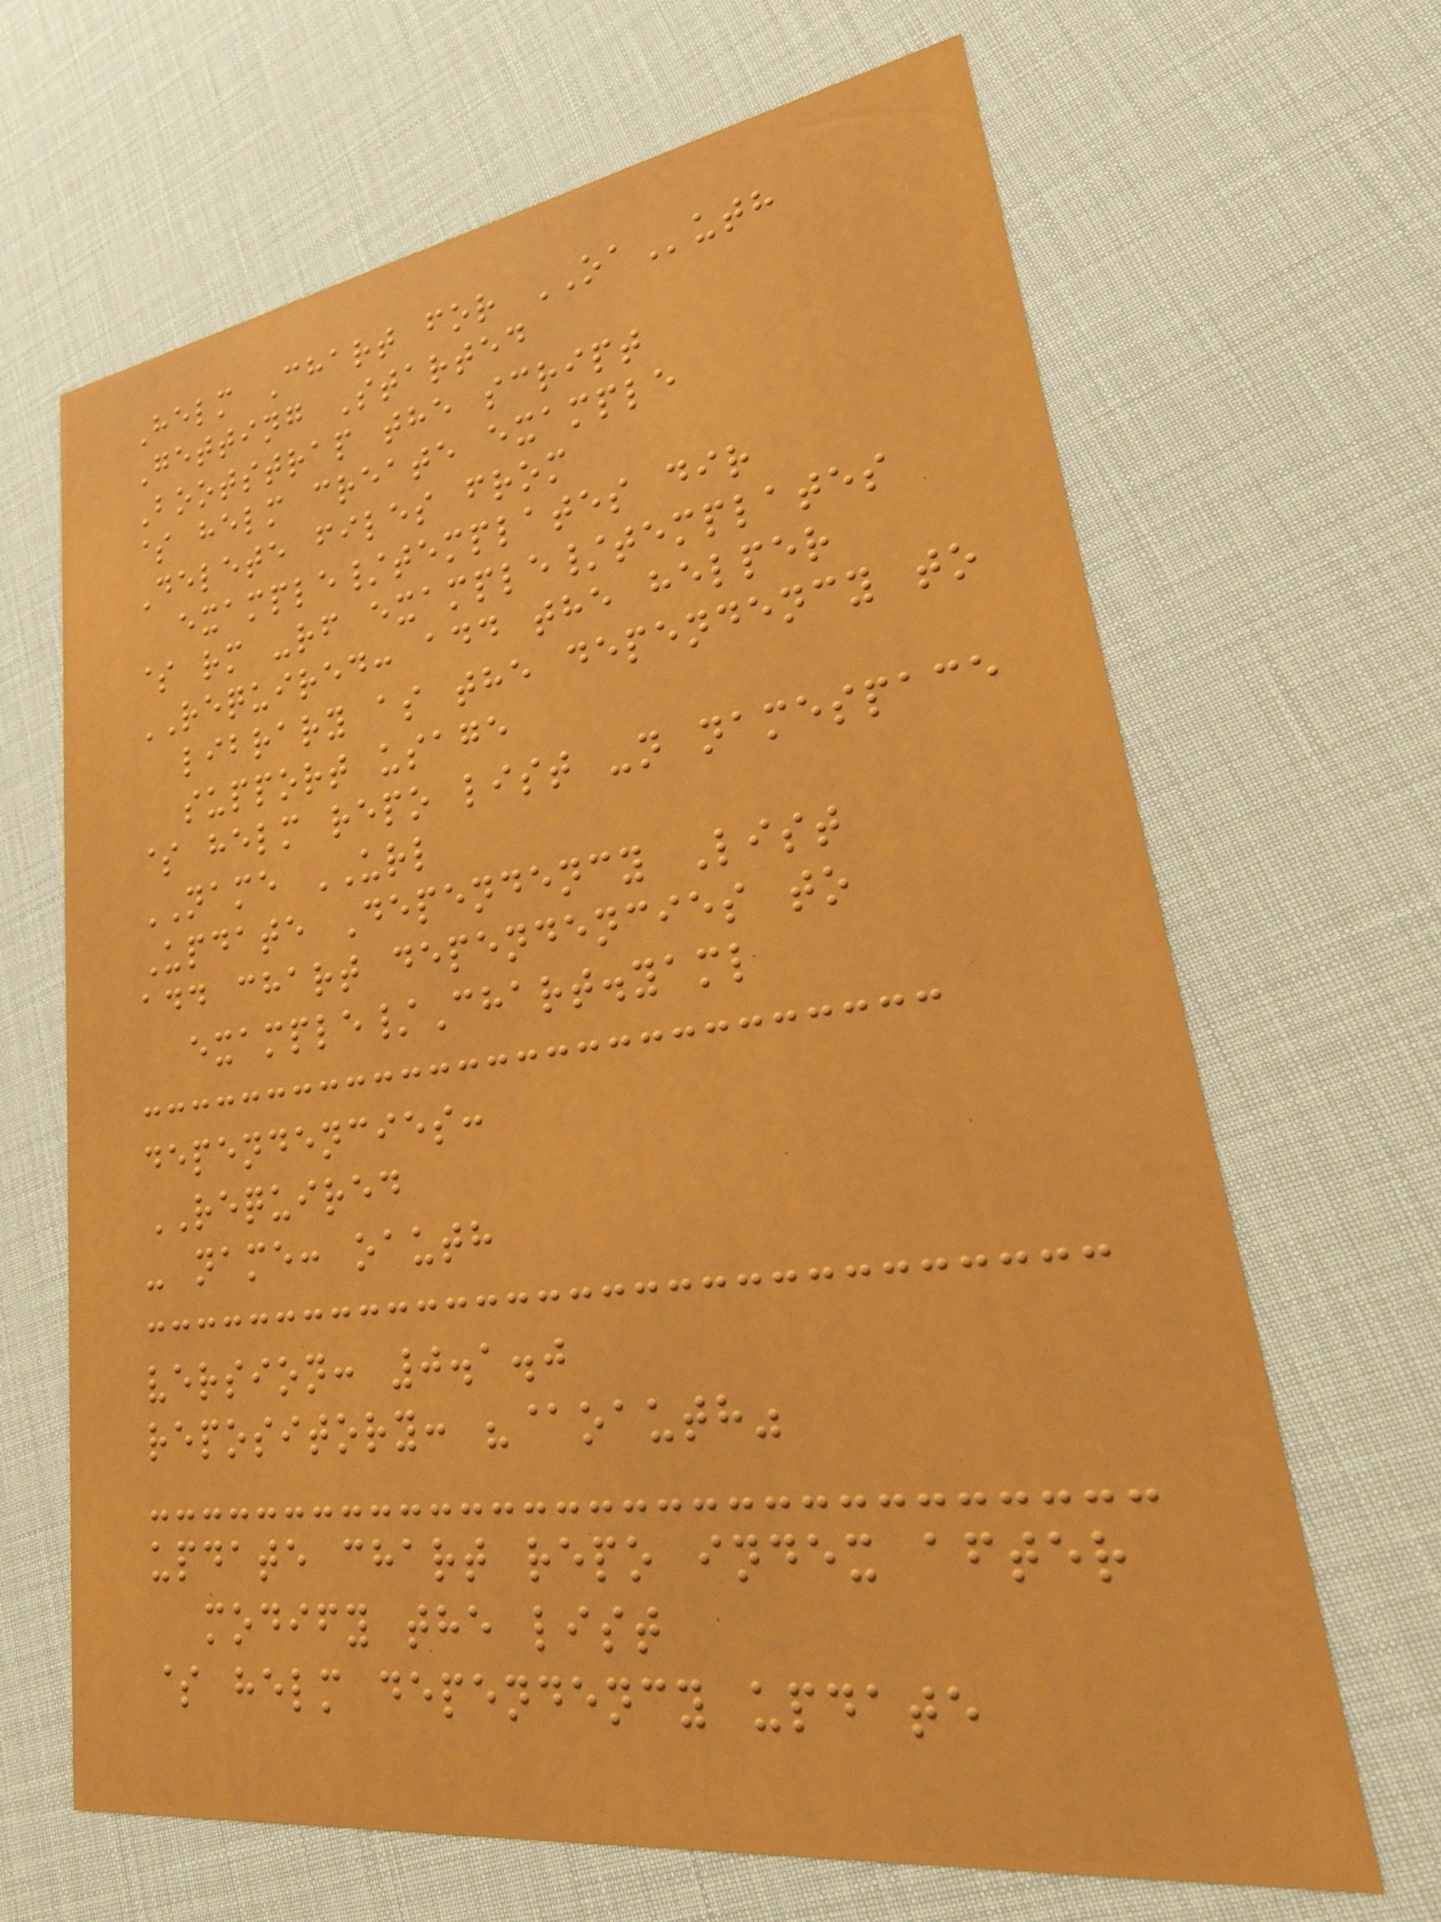Helm Chart for OAuth
Getting Started
Bootstrap the script
$ helm create example
Delete files from
example/templates dir
$ rm -rf example/templates
REQUIRED: add the helper
library as the dependency to
support usage
$ helm repo list -n namespace
NAME URL
Update Dependency List
add chart dependencies to
example/Chart.yaml
dependencies:
REQUIRED
- name: oauth
version: 0.1.0
repository: "@oauth"
update chart repo index after
modify the list
$ helm dependency update
